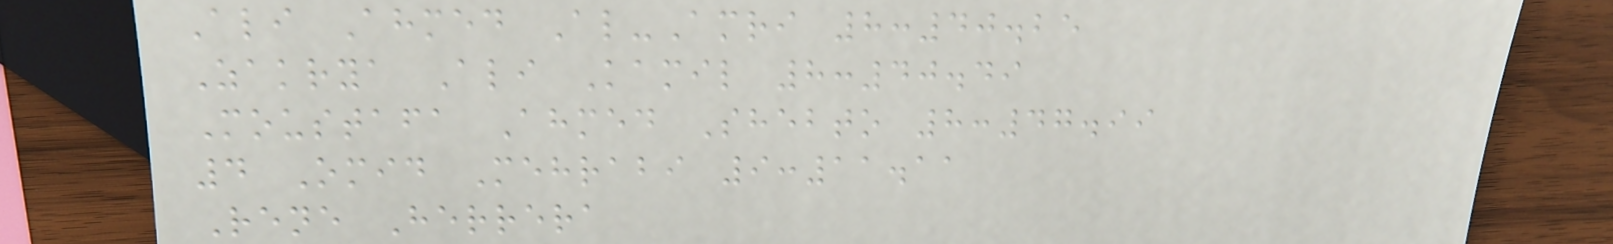Ali Ahmed Al-Amri 8:40.25
Zakrya Ali Kamil 8:40.49
Moustafa Ahmed Shebto 8:47.99
4 Omid Mehrabi 9:11.11
Rene Herrera
